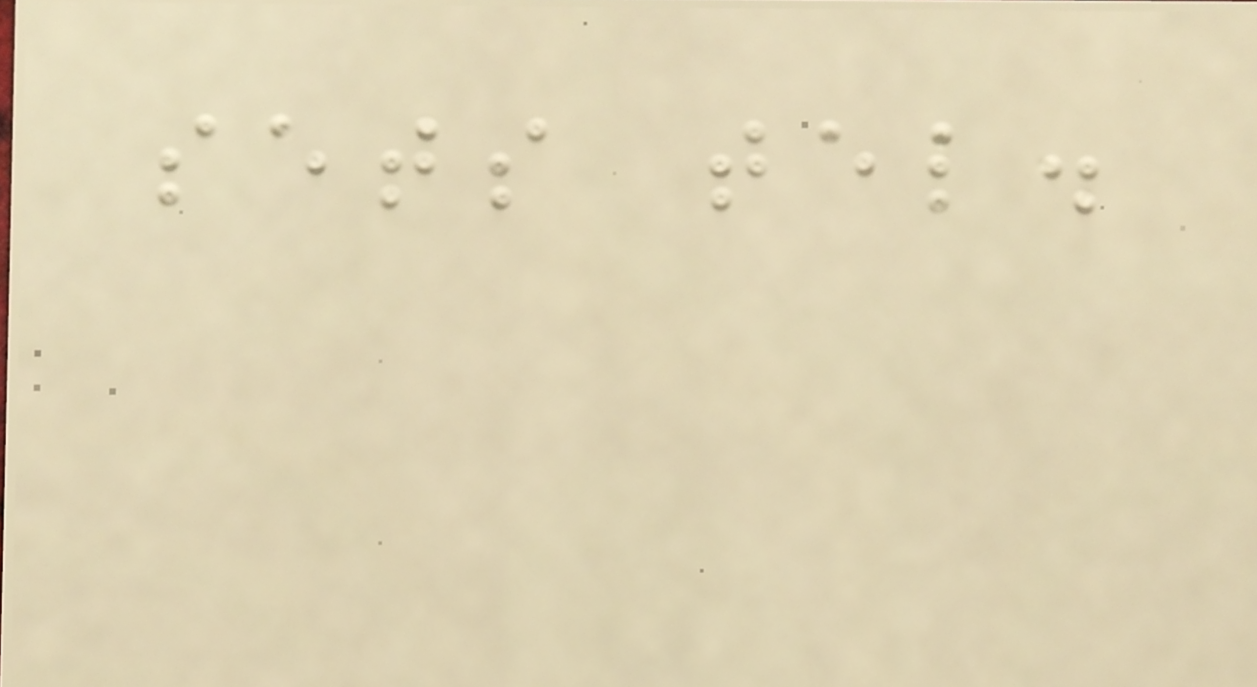sets tel.
